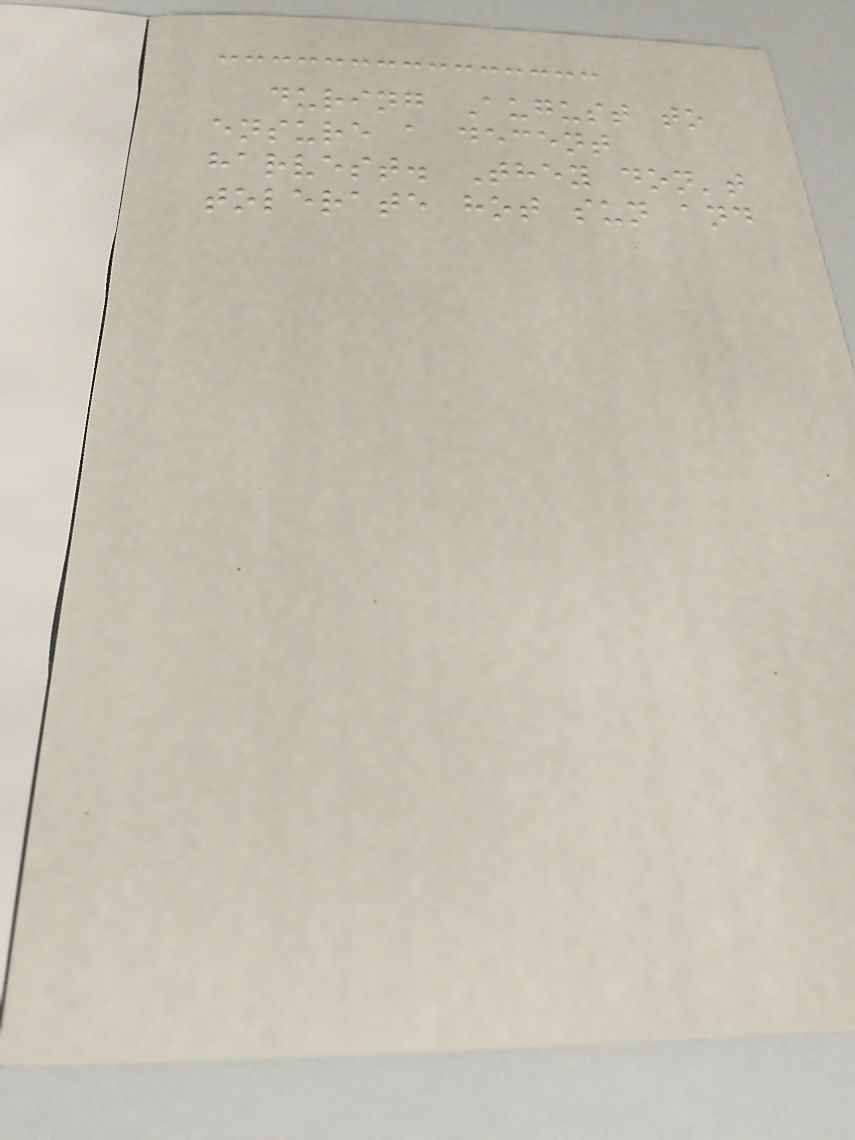during August to
ensure a decent
harvest. They don't
tolerate hot sun and
